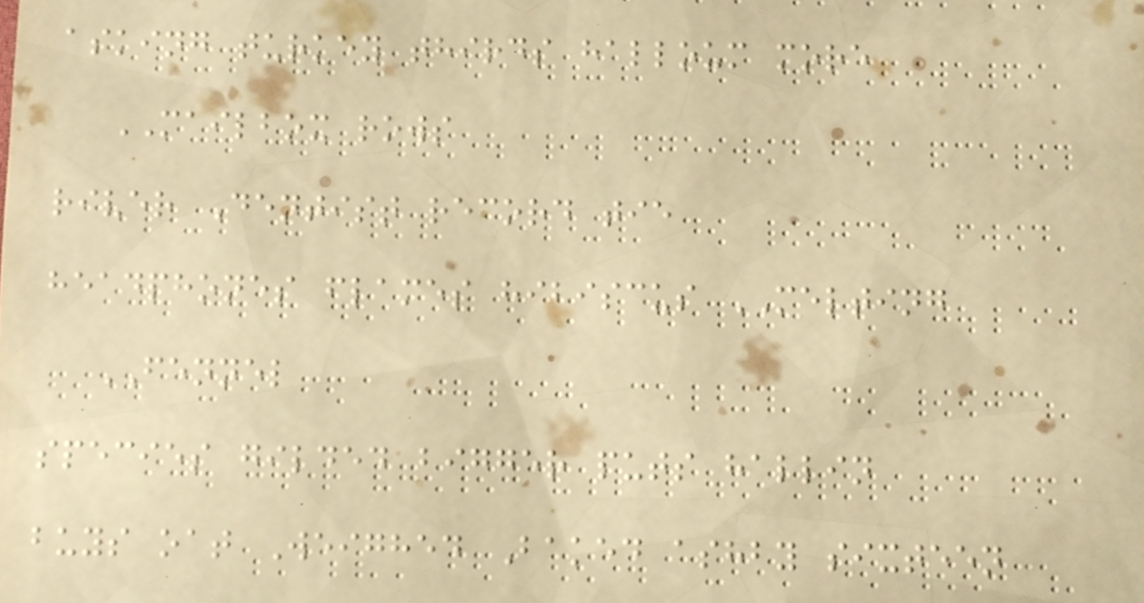asking turkey thirds halloum more
MAILBOX rows
river Dentist record tie
headphones flames hibiscus MELTING
FENNEL
species gilded bigger puts hallin
buys oat Weighed Baked ashby sixteen
